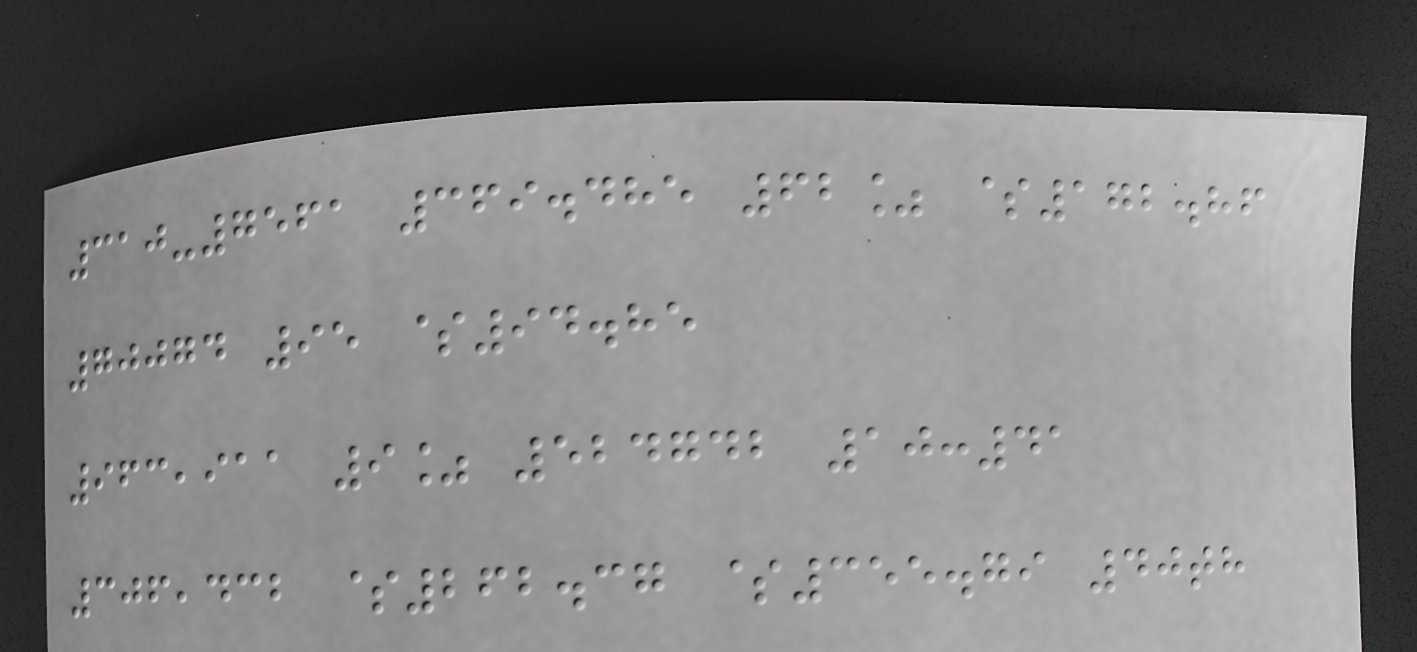310-7561 369.485 62% $172.86
70074 95 $94.85
963,911 9% 524742 10:41
306,432 $262.37 $355.79 40th
